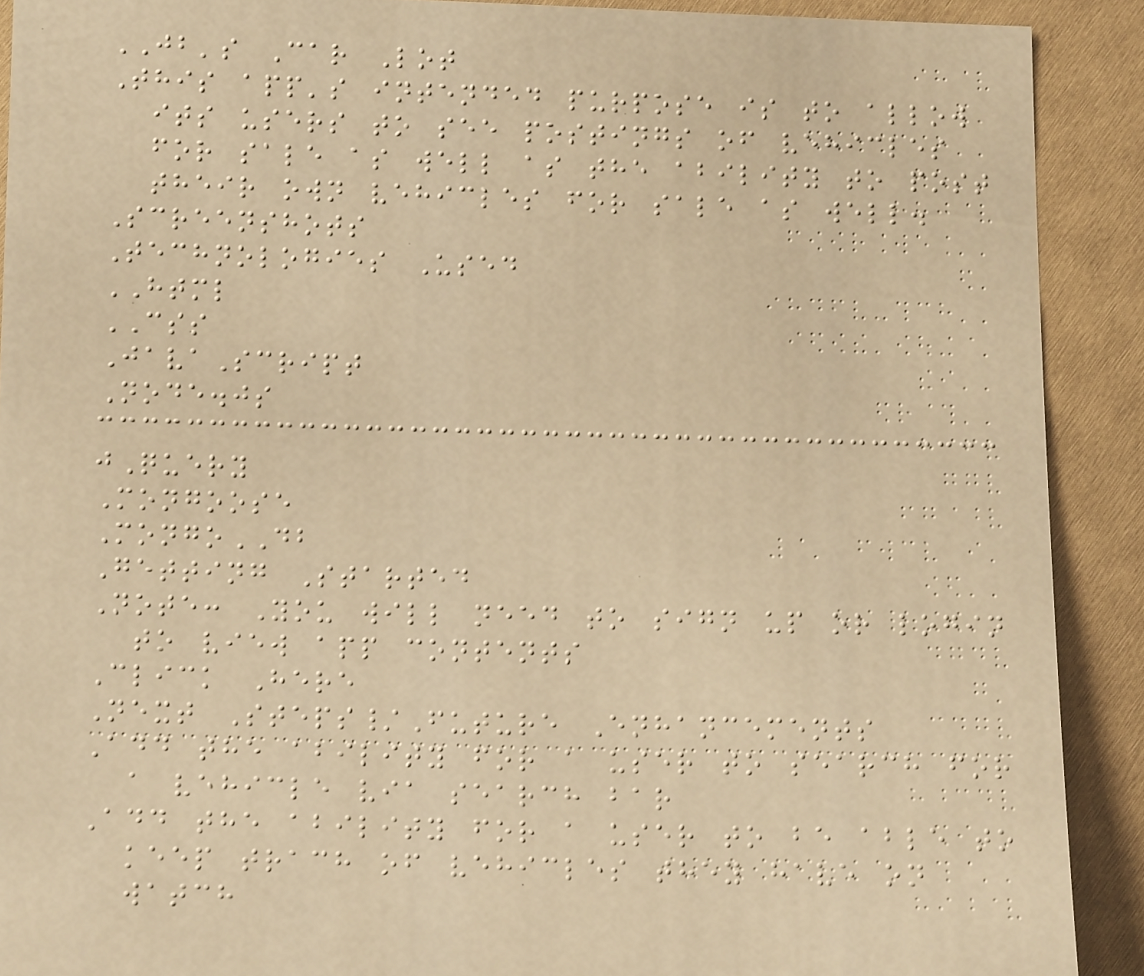JB's Car Lot
This app's intended purpose is to allow
its users to see postings of vehicles
for sale as well as the ability to post
their own vehicles for sale as well.
Screenshots
Technologies Used
HTML
CSS
JavaScript
Node.js
jQuery
Mongoose
MongoDB
Getting Started
Note: You will need to sign up or login
to view app contents
Click Here
Next Steps/Future Enhancements
Add the ability for a user to search for
a vehicle via search bar
Add the ability for a user to be able to
keep trach of vehicles they have on
watch
